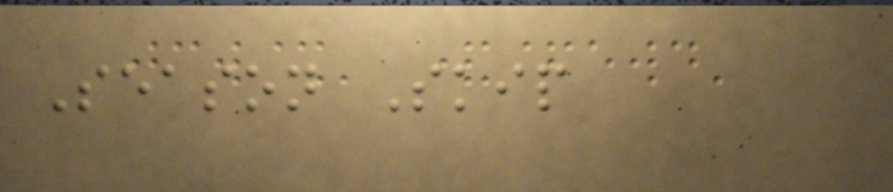Season Skip
